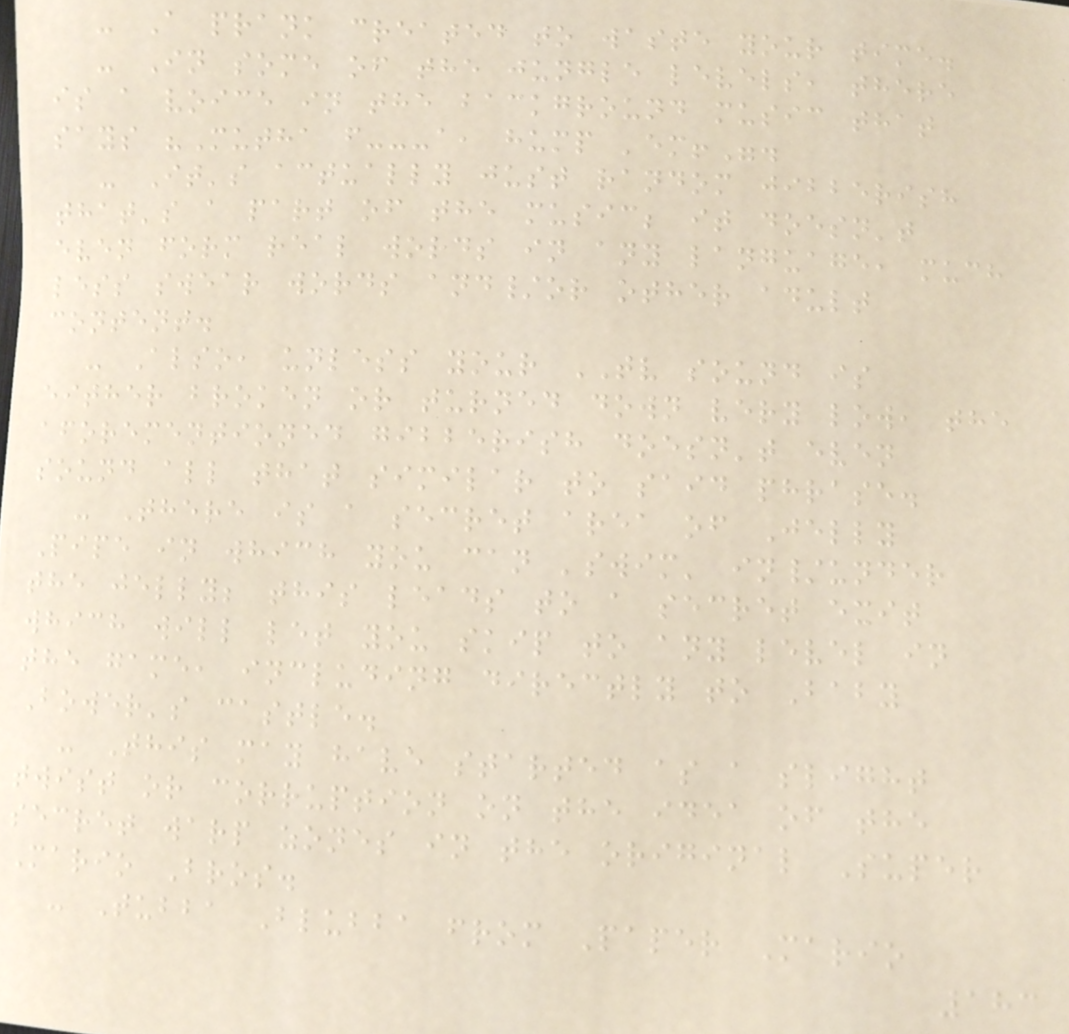- A prank created to waste your time.
- In some of the jungle levels, there
is a voice in the background music that
says "Mutha f---a, hump 'em!".
- It's actually just random jibberish
that's a part of the music; it doesn't
even form real words in any language, much
less swear words and/or other adult
content.
- Also, unless your TV sound is
either broken or turned down very low, the
aforementioned gibberish doesn't even
sound all that similar to said phrase.
- There is a secret area of Jelly
Pipe in which you can 'swim' in/under
the jelly; this leads to a secret exit
which will let you skip to any level in
the game, including directly to Baby
Bower's castle.
- This may have started as a slight
twist or corruption on the idea of the
secret warp zones in the original Super
Mario Bros.
- Tubba Blubba from Paper Mario
183
